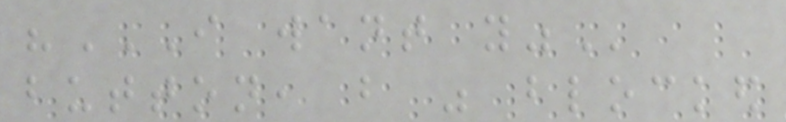"I WANT YOU"
button, but was blocked
